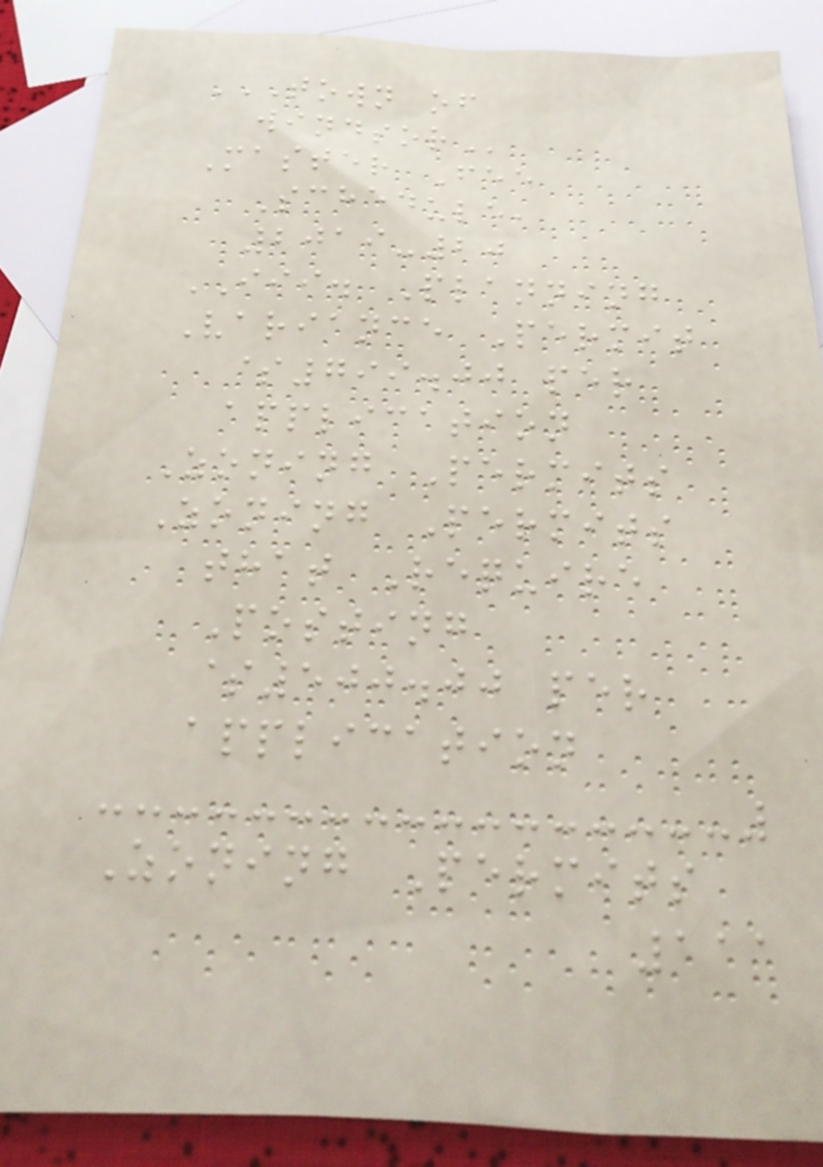TOWN OF
WINDSOR
Master Fee
Schedule,
2019-20
III. Planning
Variance Permit
$799.00 per
application
Zoning Permits
Zoning Permits
that Require
Posting
$500.00 per
application
Zoning Permits
111
